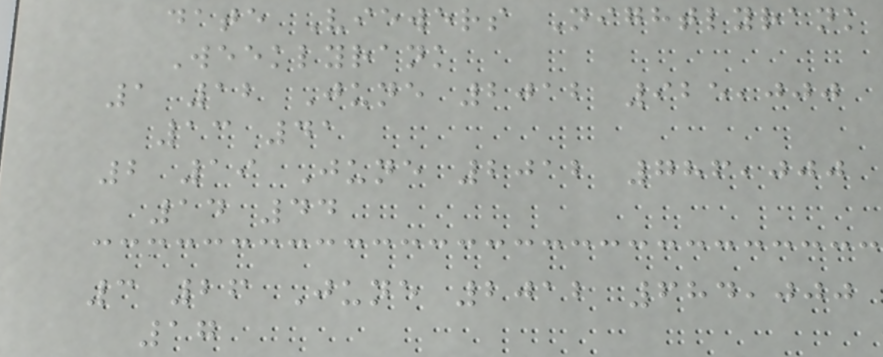date Viewers Nightlyrank
Weeklyrank
1 12 June 2012 925,000
13 41
2 19 June 2012 786,000
14 44
3 26 June 2012 684,000
17
